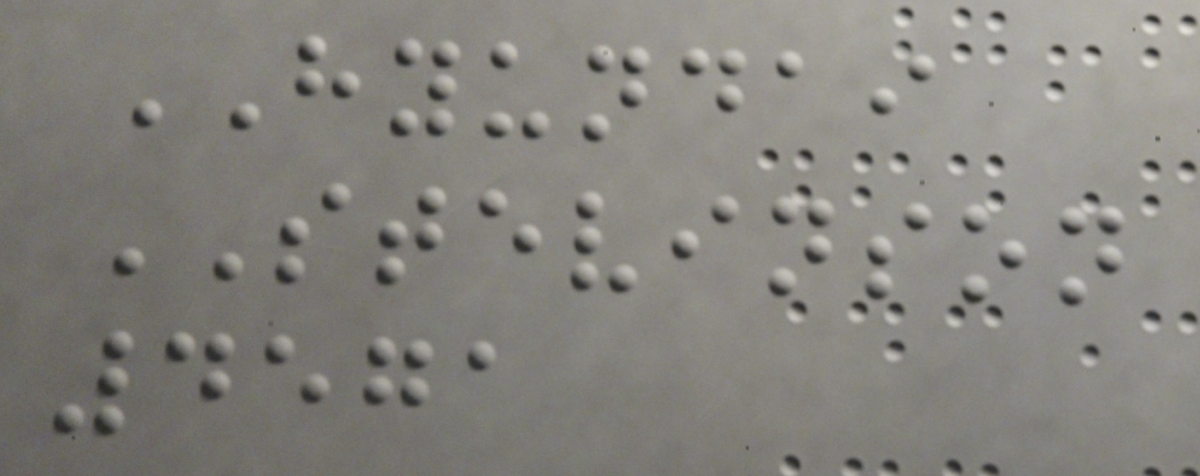HYUNDAI
STEVINSON
4571
